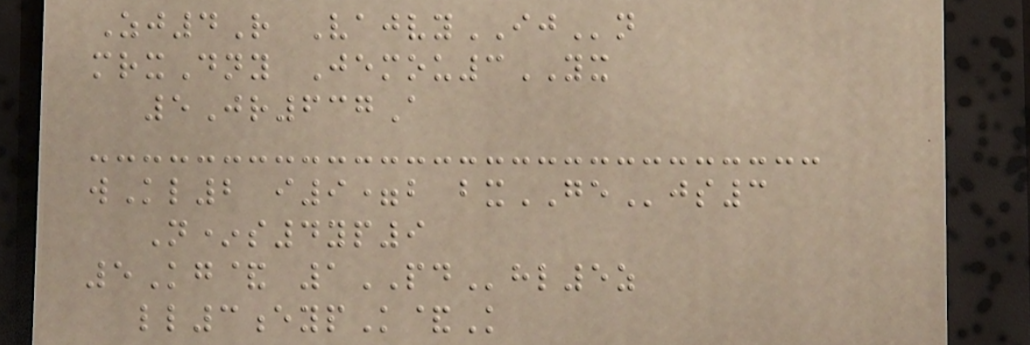Zj4R VajvyIJn
mrxDny Jemou3YX
5Jr637A
wKl2 i9=b bxGEjs3
N*s4yp9
5Kg& 1PDhl5z
ll3eypK&K
